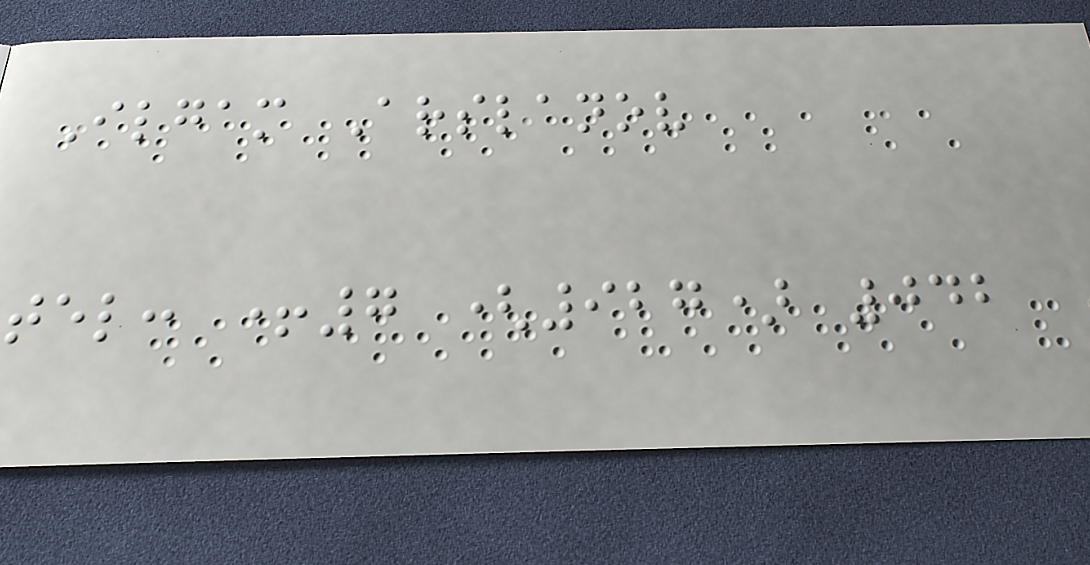Ilgam Arslanov
tel: +7 (927) 042
